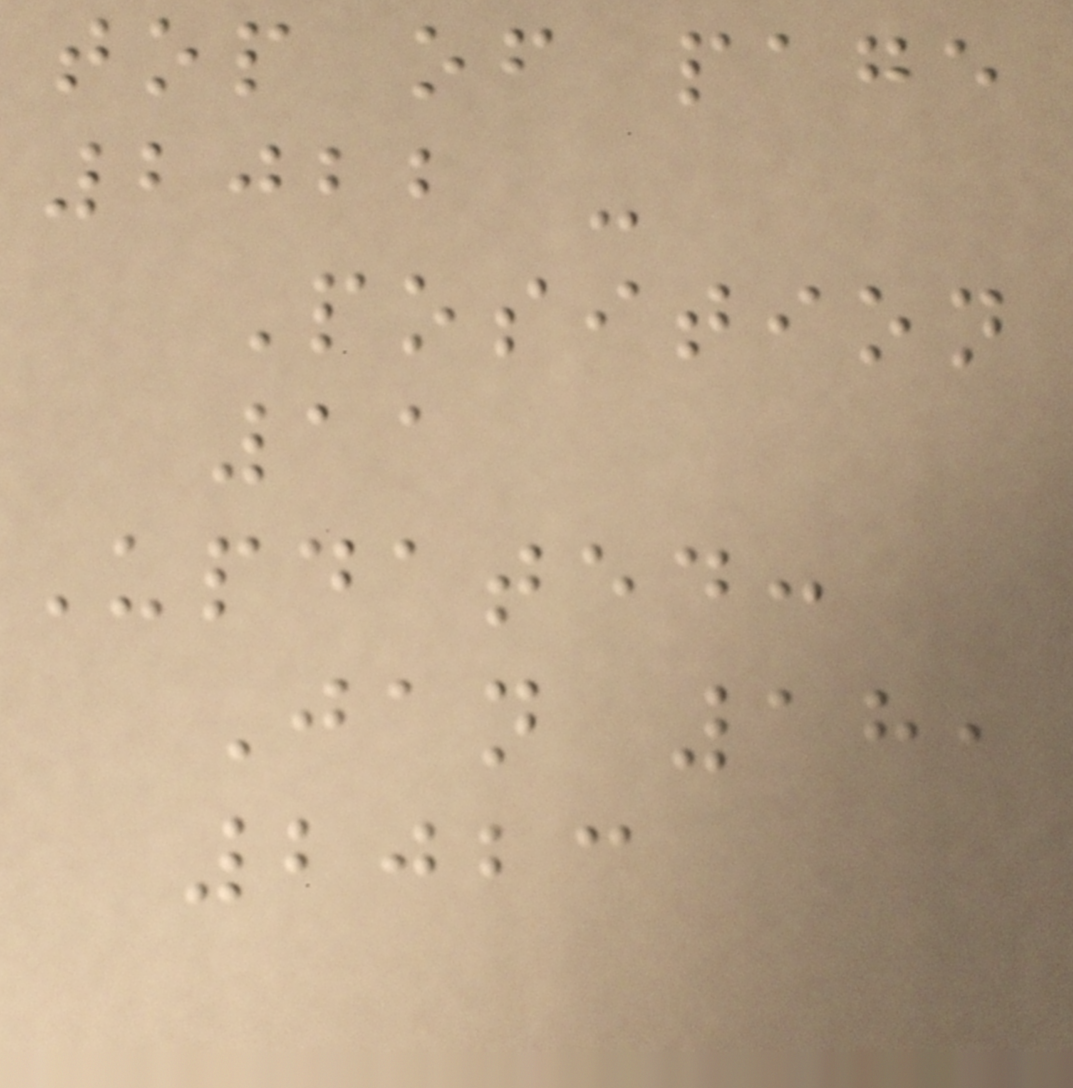top of page
2022 -
Position
11
Updated:
Jan 18,
2023
